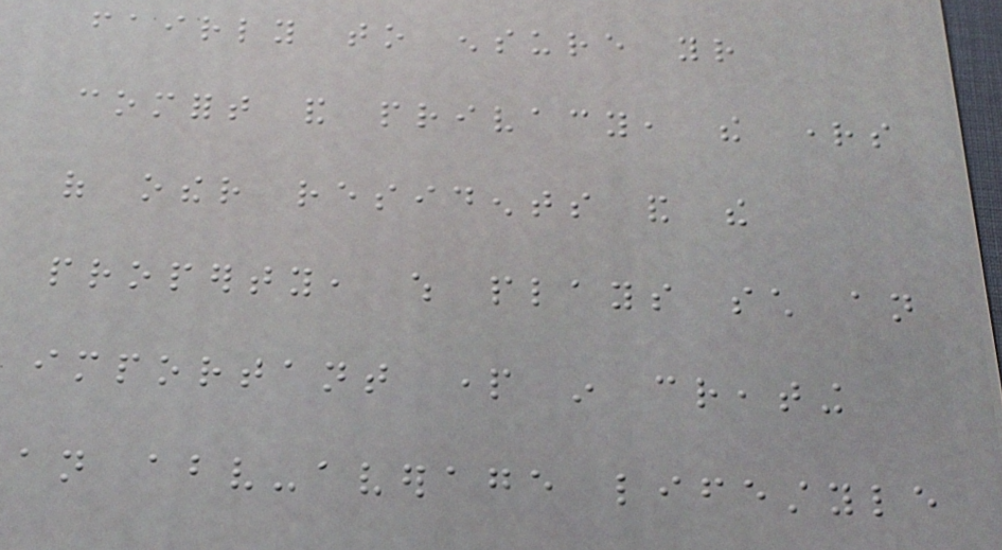fairly to ensure your
comfort and privacy, the rights
of other residents and the
property, which plays such an
important part in creating
an above-average lifestyle
